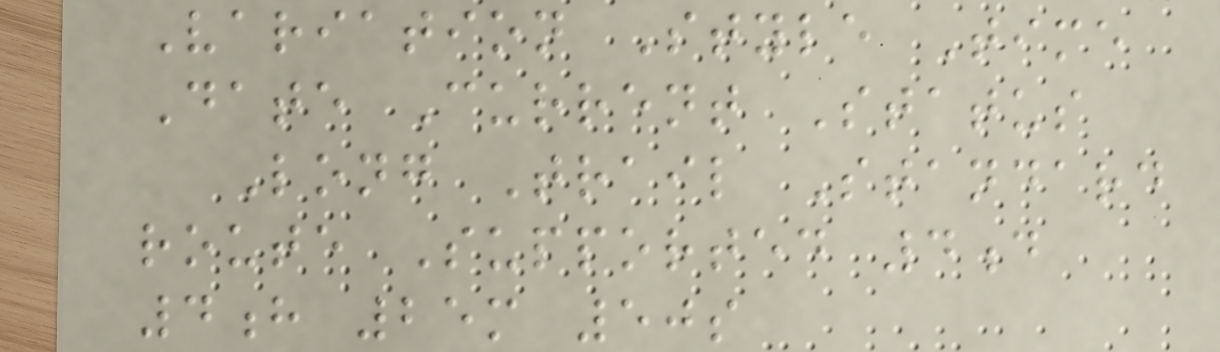Variation Style Time
Date Current Status
Long Trail Standard
route Supported 4d
4h 25m 50s
